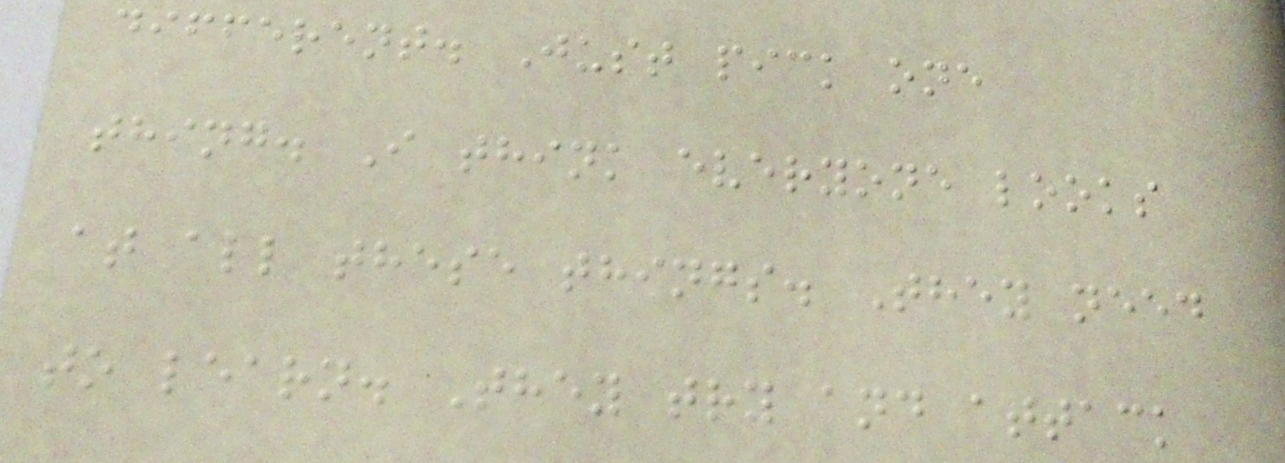different. Just pick one
thing. I think everyone looks
at all these things. They need
to learn. They try and attack
